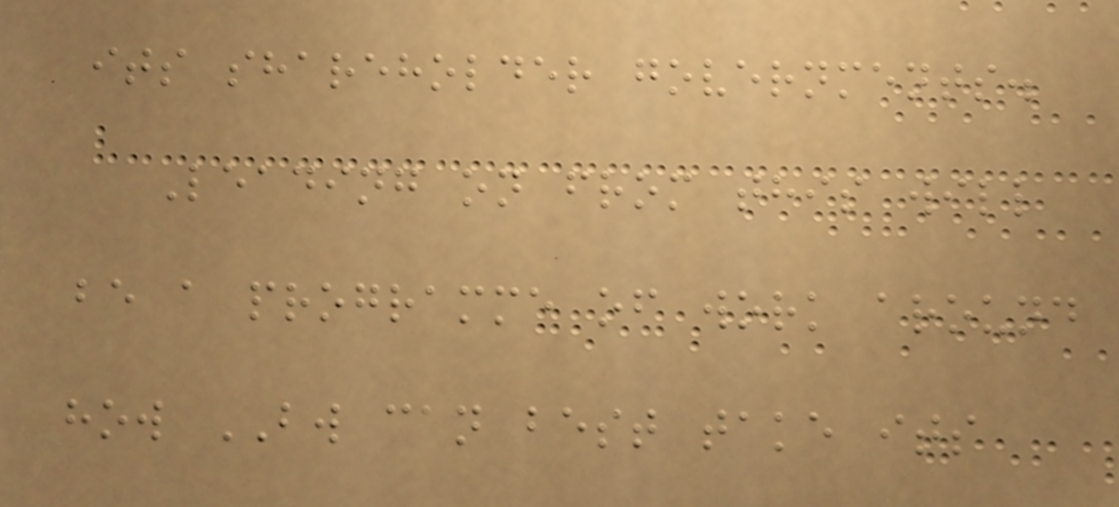its shareholder governments.
Leading on from this will
be a programme of work around
how BW can best take its
